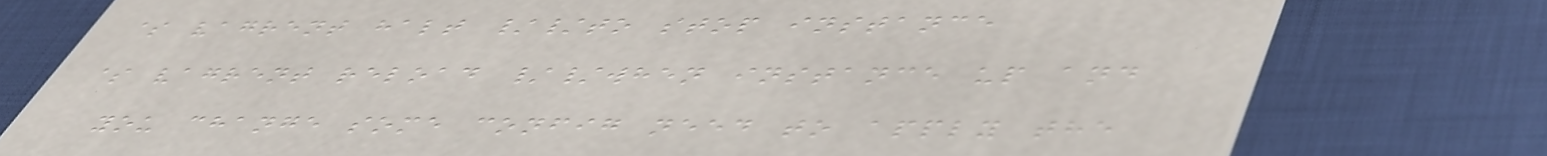$ vagrent halt //to stop instance
$ vagrent reload //when instance up and
you change some config need to apply the
